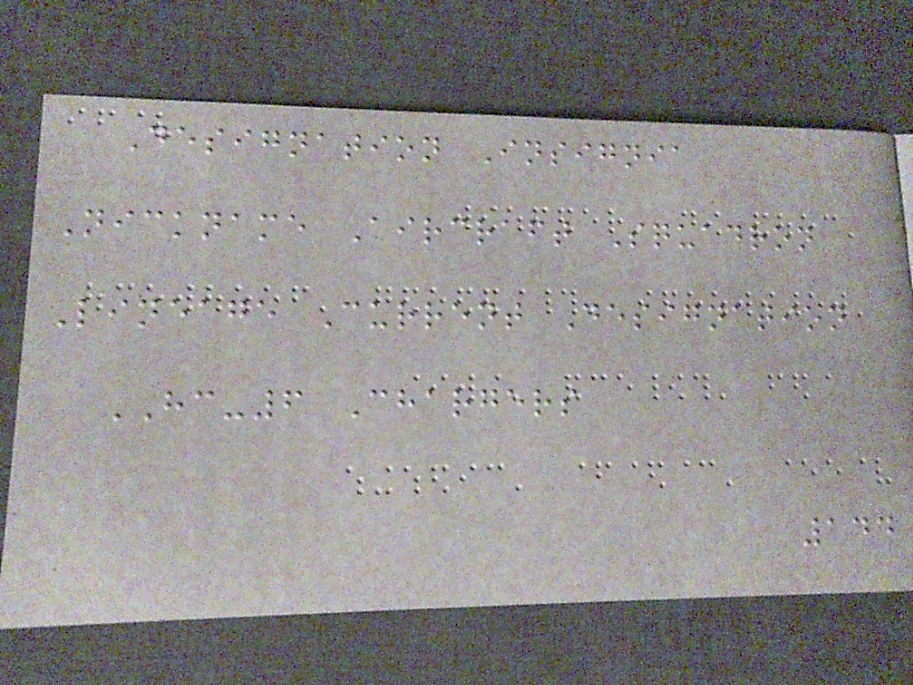Designation Insignia
Nickname Aircraft Squadron
Lineage Current Designation
HC-6 Chargers
144
